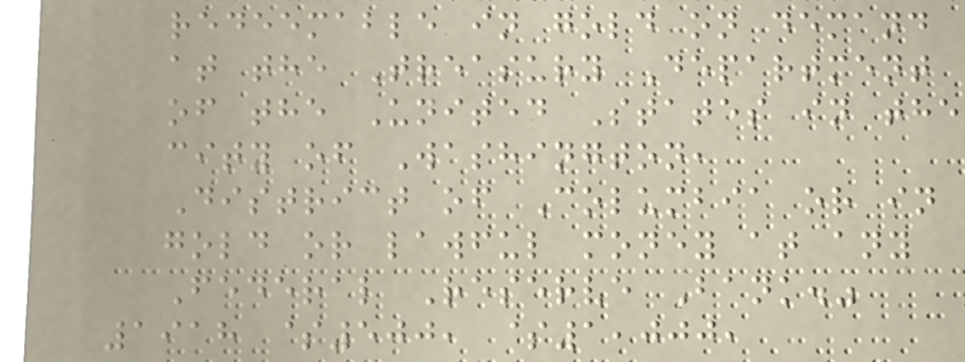redeemable in gold on demand
at the Treasury Department
of the United States in the
city of Washington,
District of Columbia or in
gold or lawful money at any
Federal Reserve Bank."
1918 $500, $1,000,
